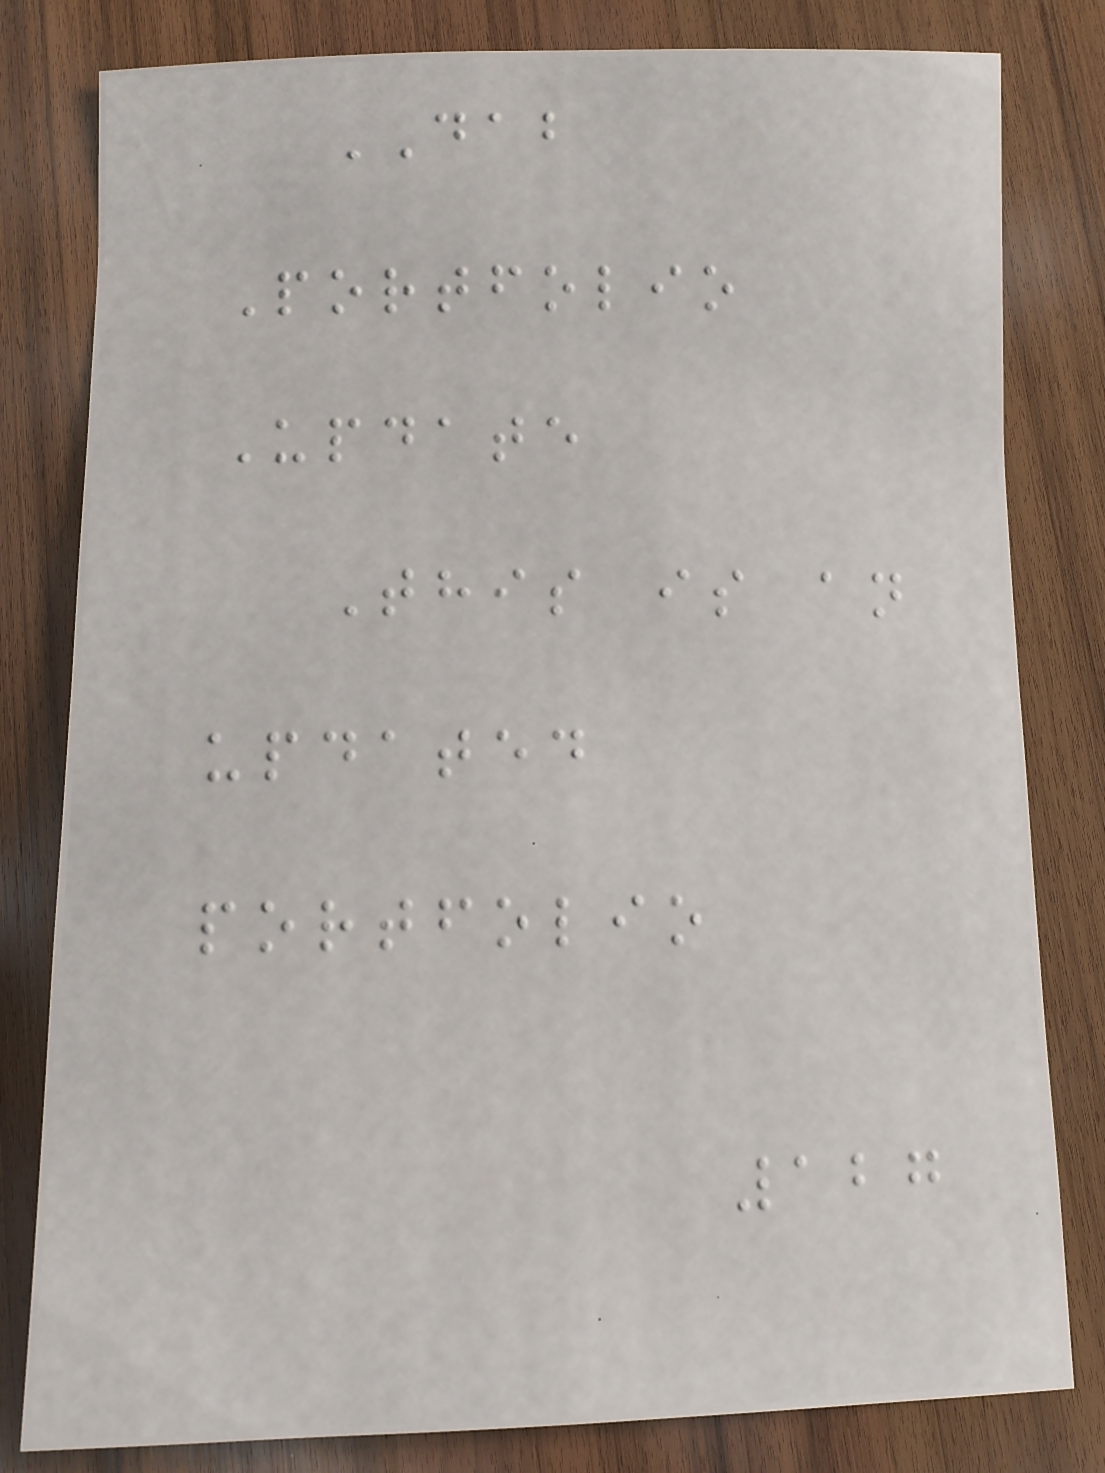DAB
Portfolio
Update
This is an
updated
portfolio
127
